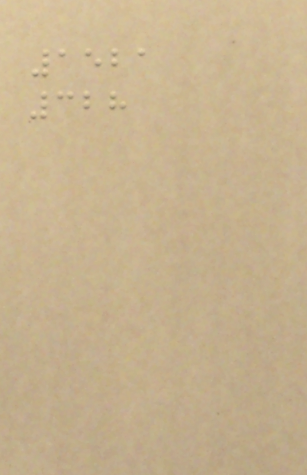1521
328
